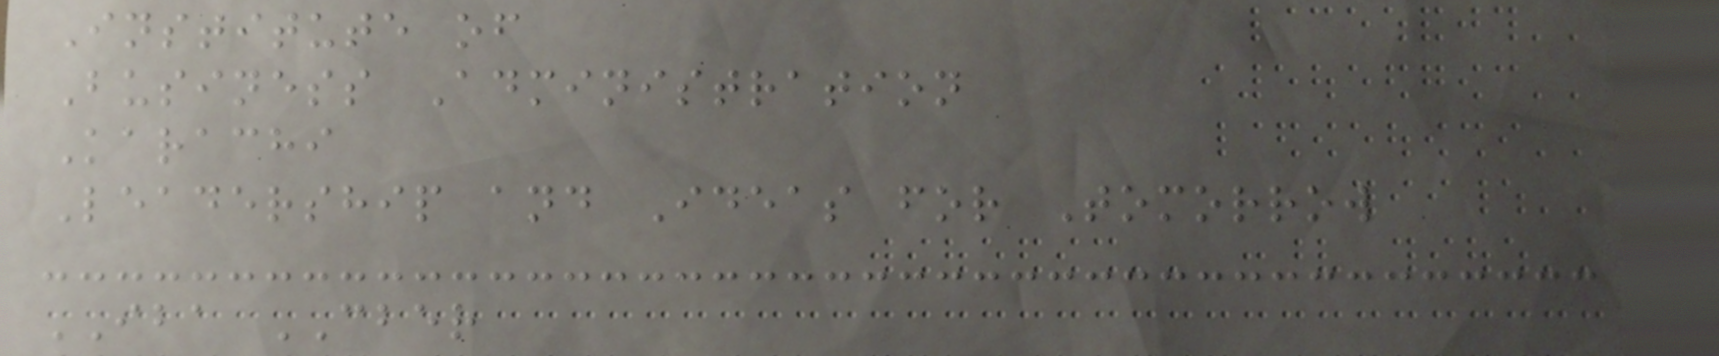Institute of
Business Administration
Karachi
Leadership and Ideas for Tomorrow
IBA CBER
